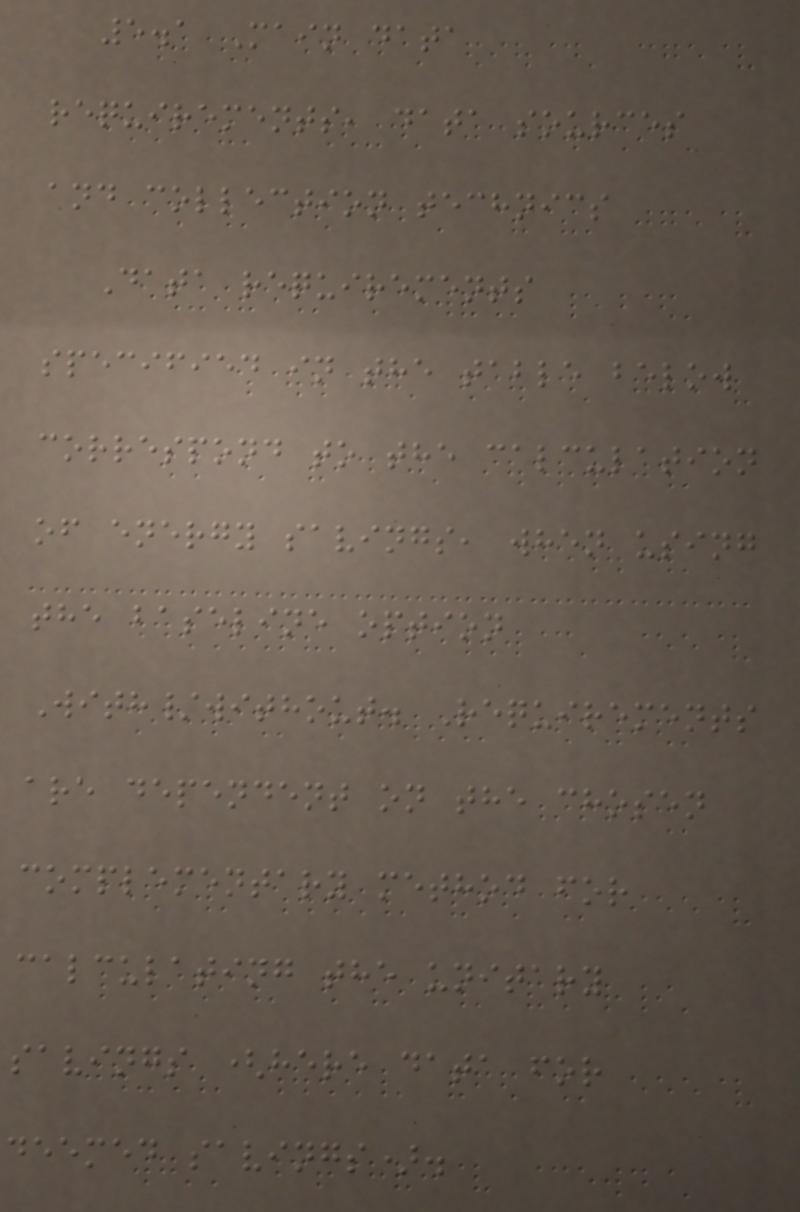5.1 Main data
requirements, data sources
and collection technics
Data requirements
specified in the table below
correspond to the calculation
of energy savings, when using
the baseline option
With/without. Requirements
are dependent on the chosen
complementary method for
calculating the unitary
savings (here data for
deemed savings).
